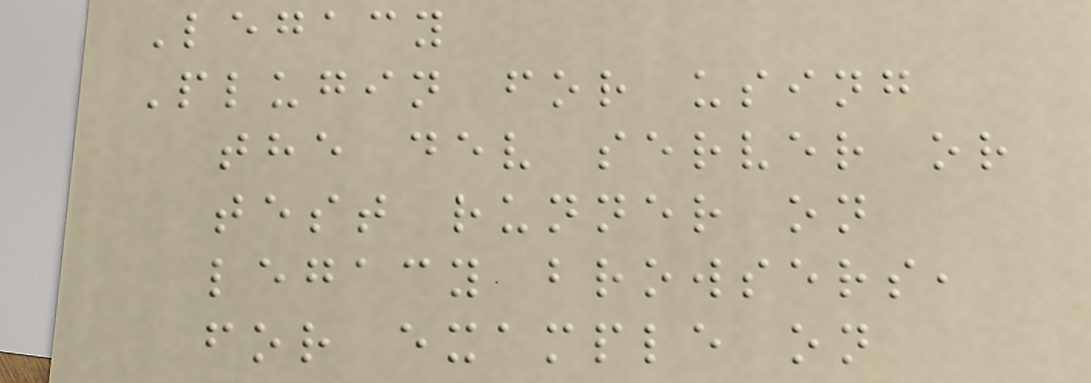Legacy
Plugin for using
the dev server or
test runner on
legacy browsers,
for example on
